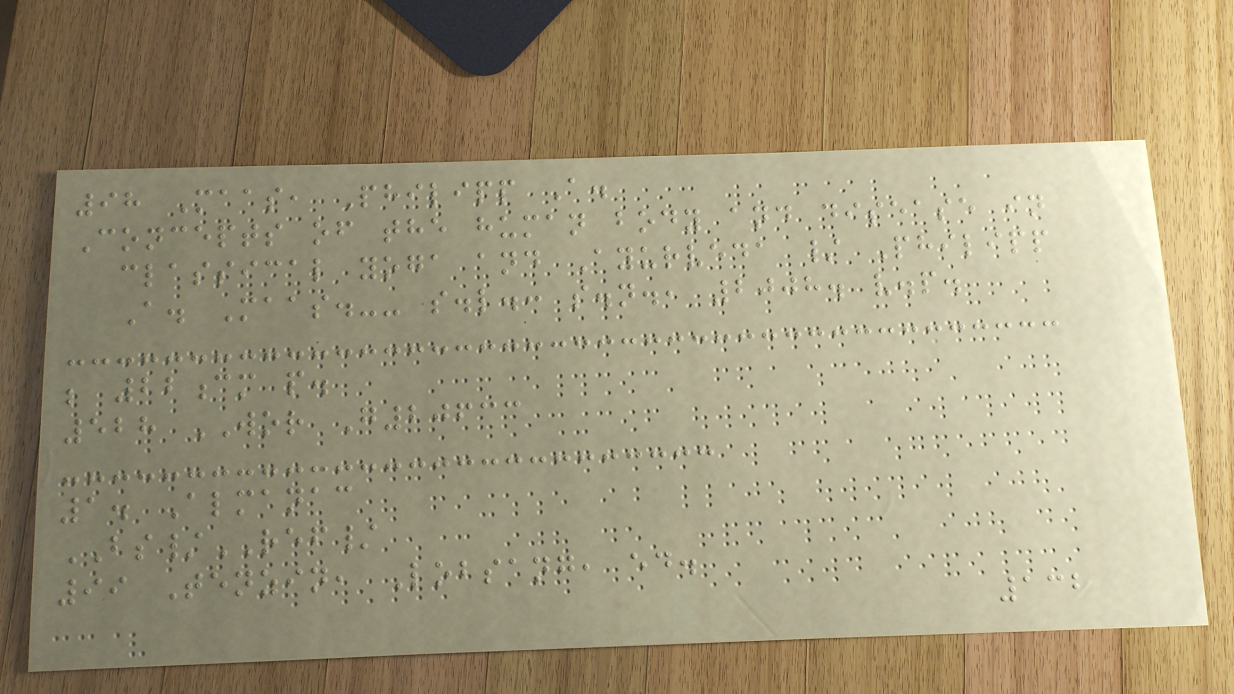98 Maas, Philipp A.
Concepts of the human body and disease in
classical yoga and Ayurveda / Philipp
A. Maas.-- s.l.: s.n., 2008. v.p.
; 22cm p.
528 WOR G20633
1. Almanac
BS/REF/
99 Tenzin, Lobsang, ed.
132
